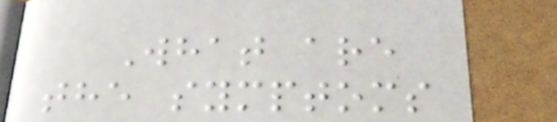What are
the symptoms
